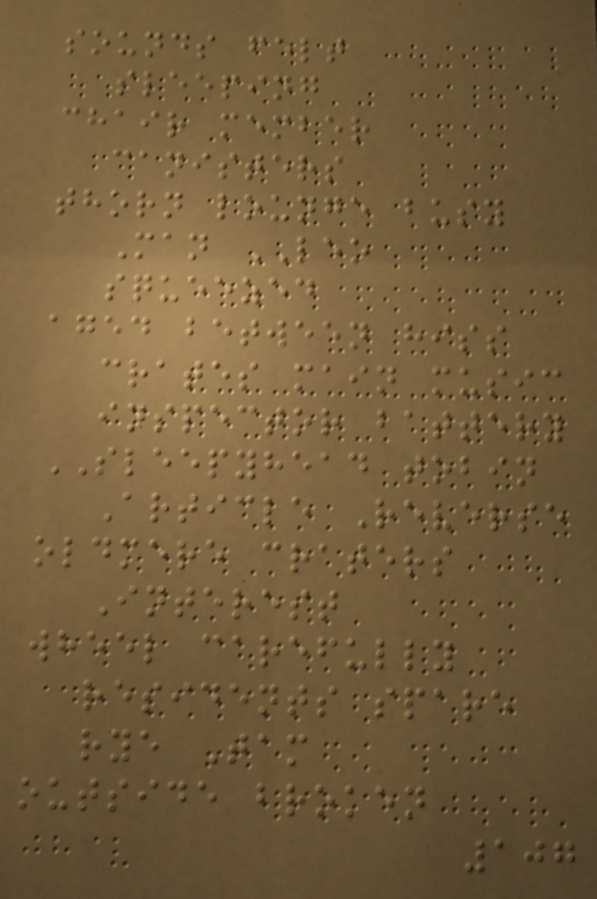sounds felt
sleeping
chair member
canisters
thorn lounge busy
Man LEO
squeezed
aged between hiss
crates main music
inspector battery
SLEEPYHEAD tobin
Article Reverse
oldmere craters
Interest
wheel carefully
residents spare
rye Tam
outside broken
107
